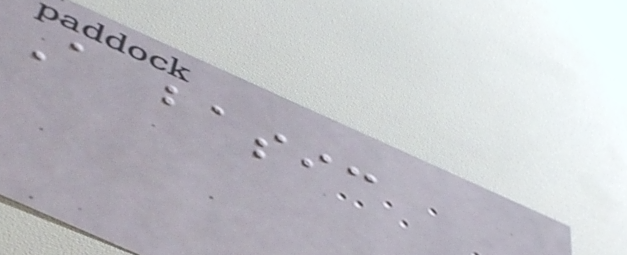A basic
